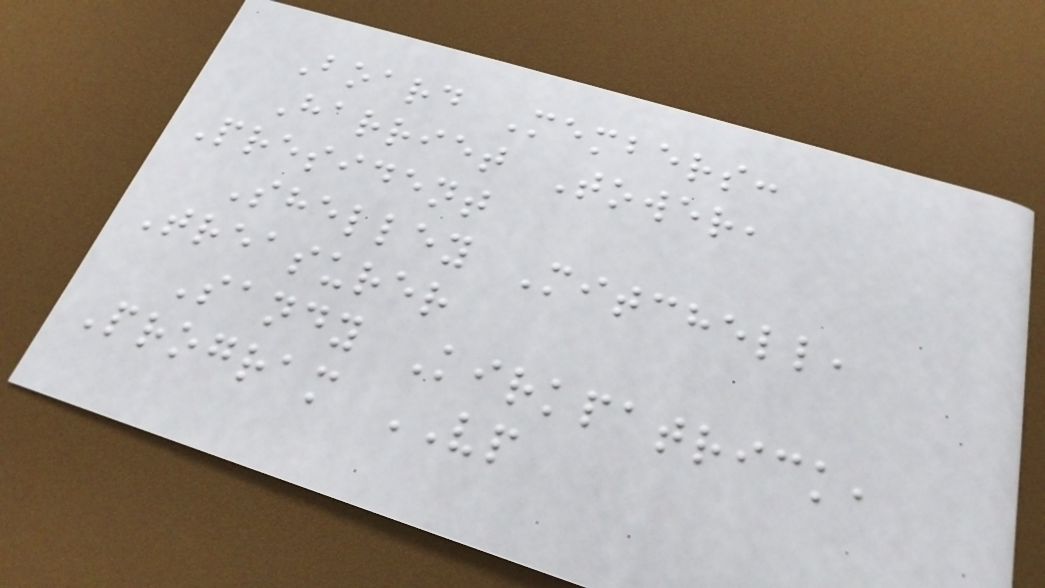Board Members:
Harriet Tower,
President
Shelley Mitchell,
Treasurer
Sandy Kirkpatrick,
Program VP
